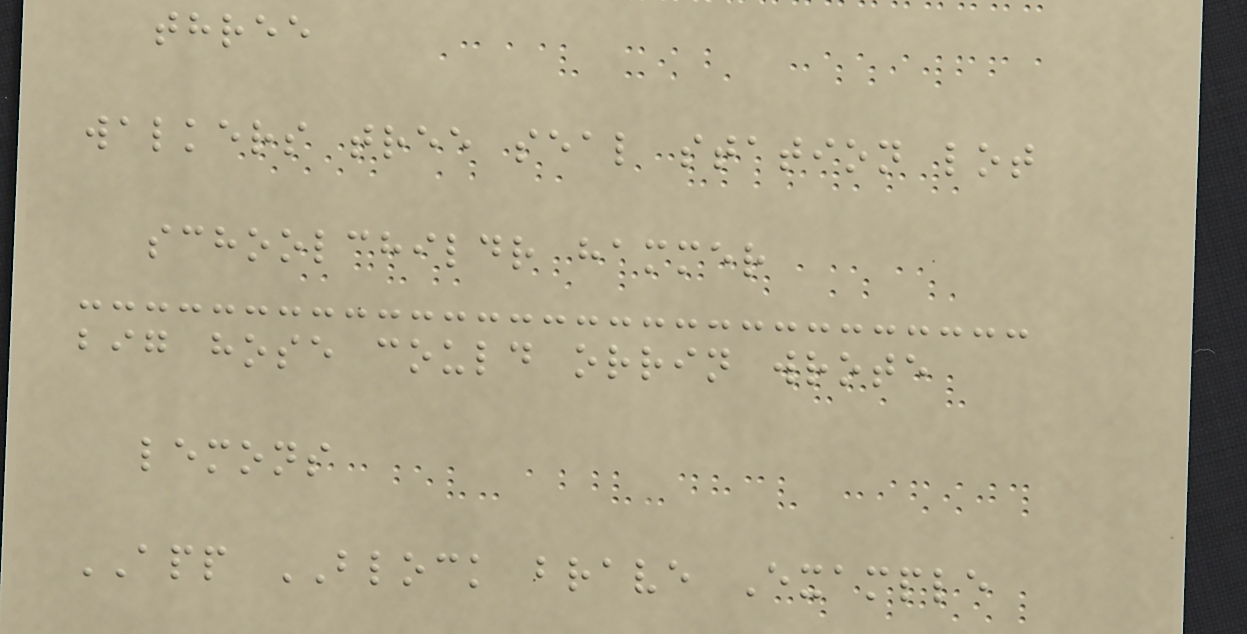three
walkers tree seal station lot
schoolchildr hammer
big hose could orrin wrote
lemons
APP BLOCK brave Example
